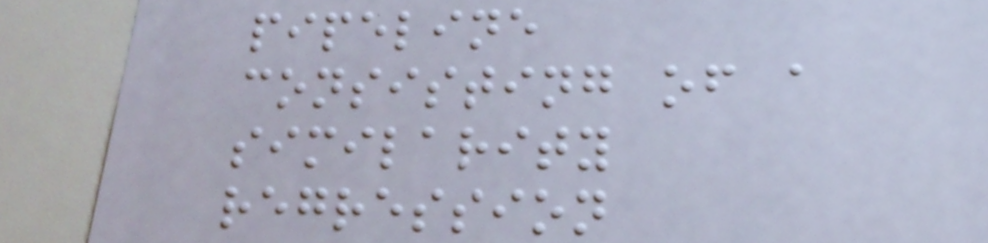pipeline
consisting of a
similarity
regression
